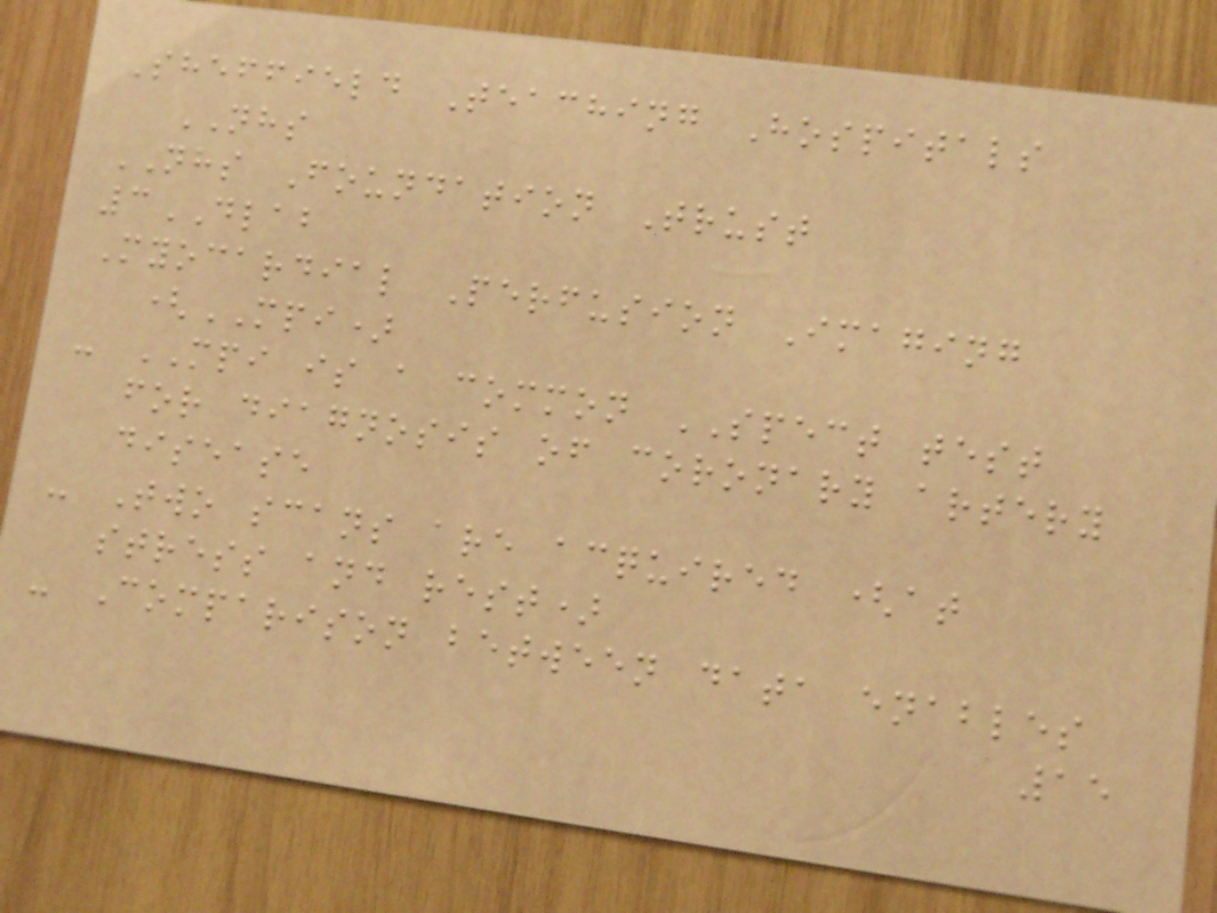Sheffield Teaching Hospitals
NHS
NHS Foundation Trust
3DLAB
Myocardial Perfusion Imaging
(MPI)
- MPI is a common SPECT test
for diagnosis of coronary artery
disease
- Two scans are acquired (at
stress and rest)
- Comparison between data enables
15
